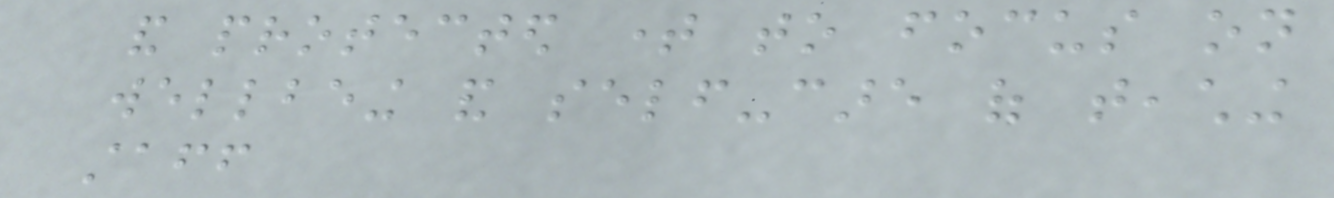and protected time to focus on
wellbeing and self-care of teaching
staff
